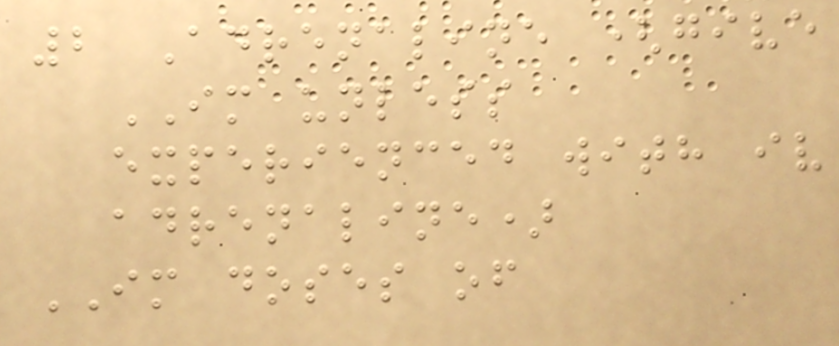2 Adrenaline (give
IM unless
experienced with iv
adrenaline)
IM doses of
